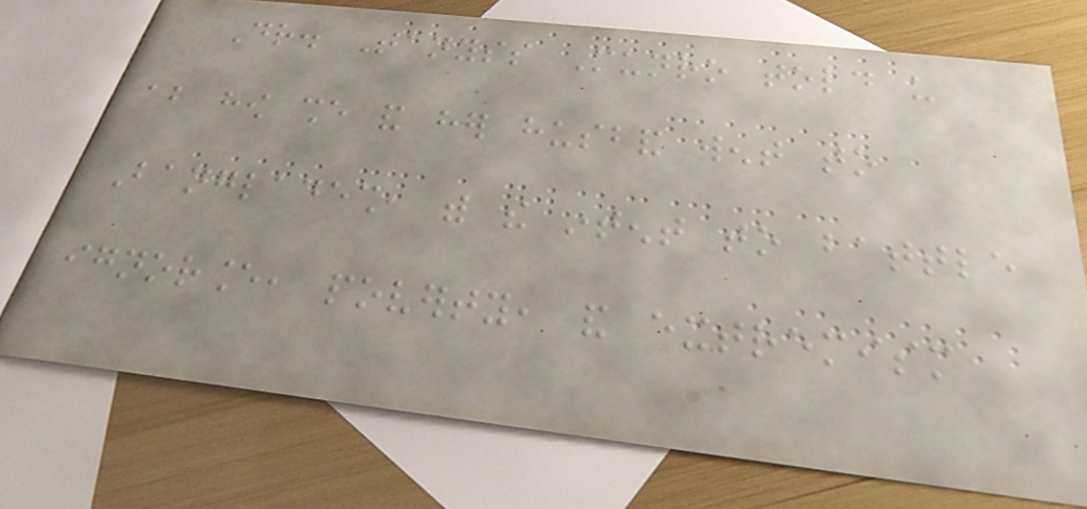Dr. Tanyss Munro told us
about how she and her husband went to
Bangladesh, with the intent to battle
ignorance, poverty, and extremism
